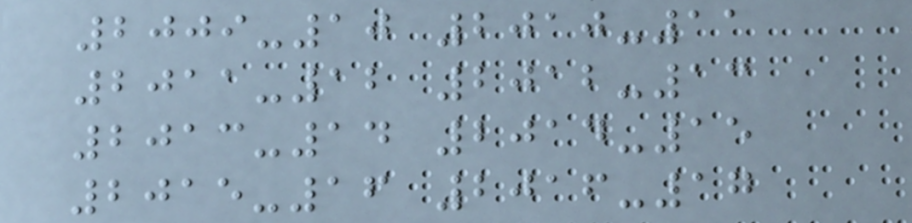2009-10 2010-11
2011-12 2012-13
2013-14 2014-15
2015-16 2016-17
